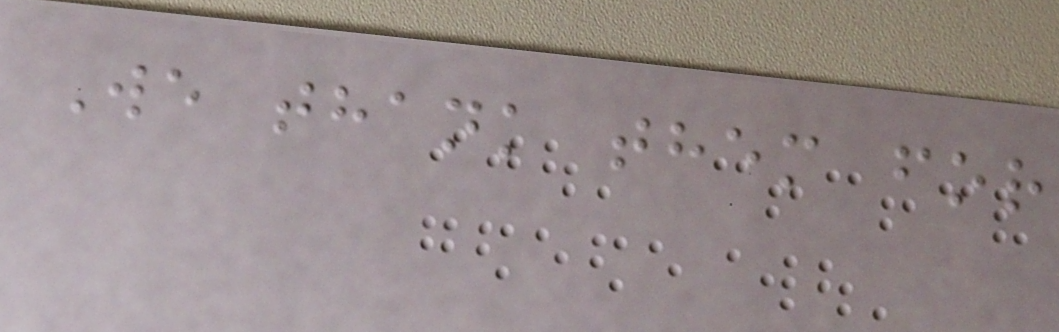We thank them for
